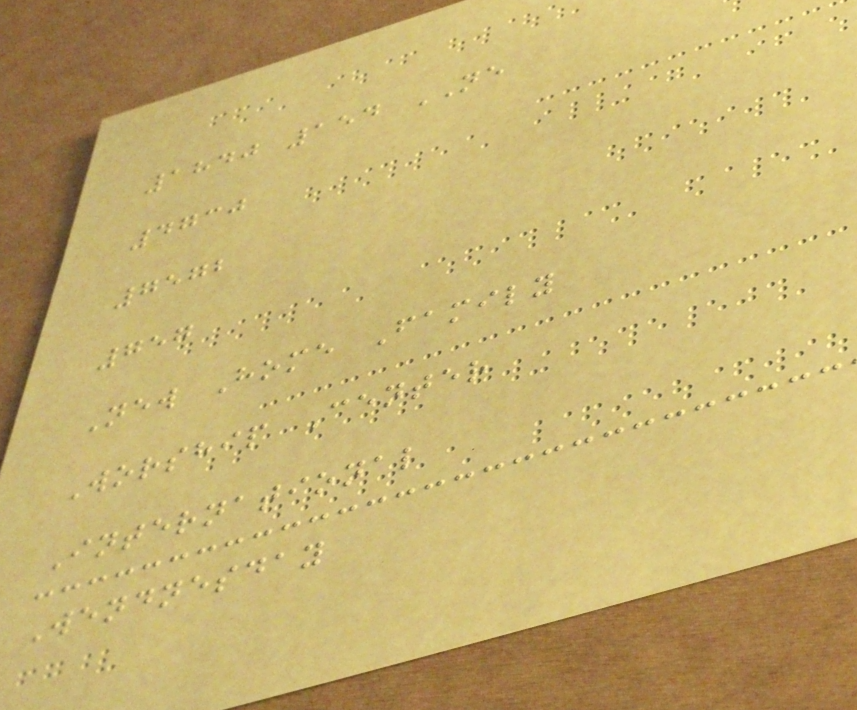1840 154 NE
4730
7572
757
New Home Family
Worship Center
International
Wendnesday
